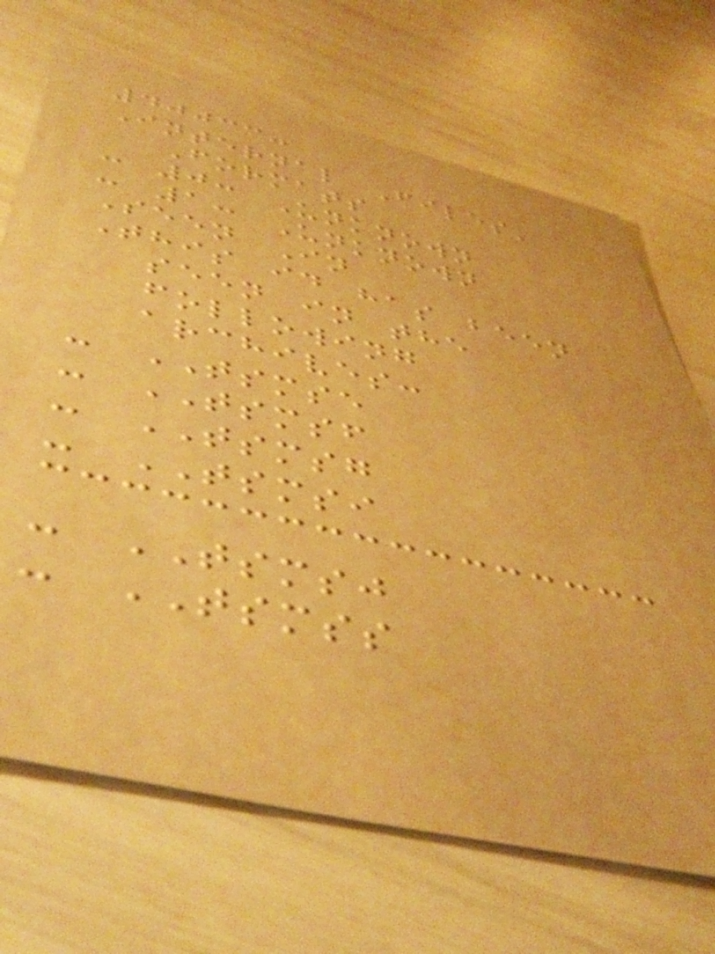40033:
Internal Files'
Formats
- 0: Unknown
- 1: Unknown
Seen In
This id has been
seen in the
following
archives:
- TSMSE
- TSMSF
- TSMSG
- TSMSI
- TSMSJ
- TSMSS
